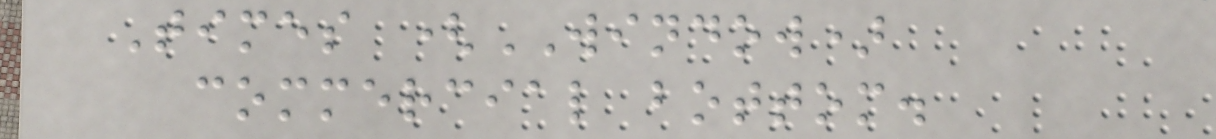Times (WINDOW)
commercial bottom.
